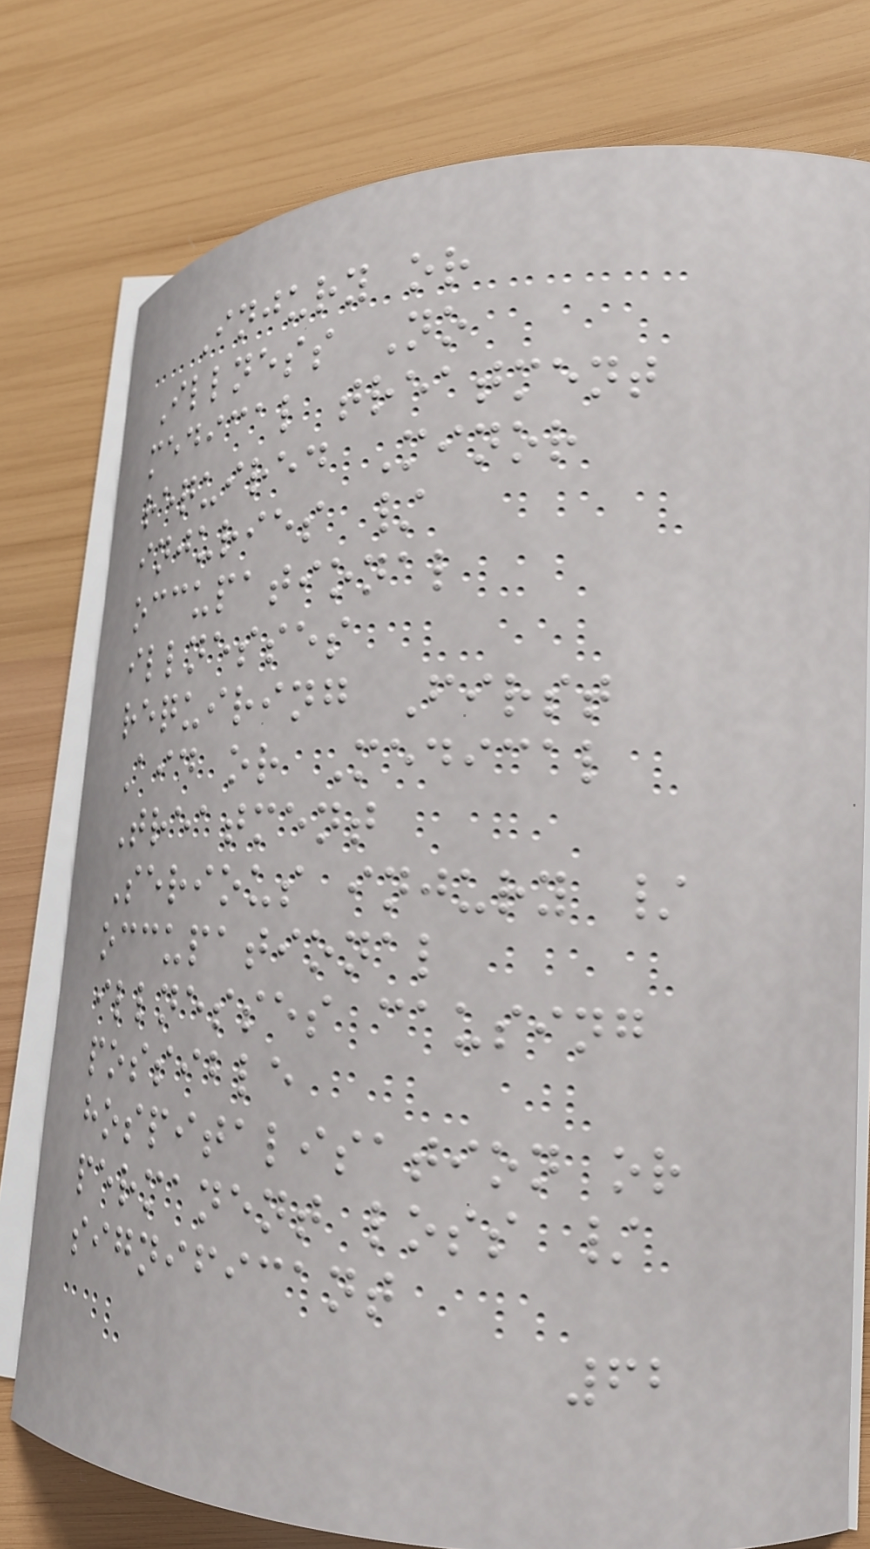Injury or
Illness No
medical treatment
required Minor
injuries /
occupational
illnesses
requiring First
Aid or Medical
Treatment
Serious injury /
occupational
illnesses causing
possible
hospitalisation or
permanent loss /
significant
62
